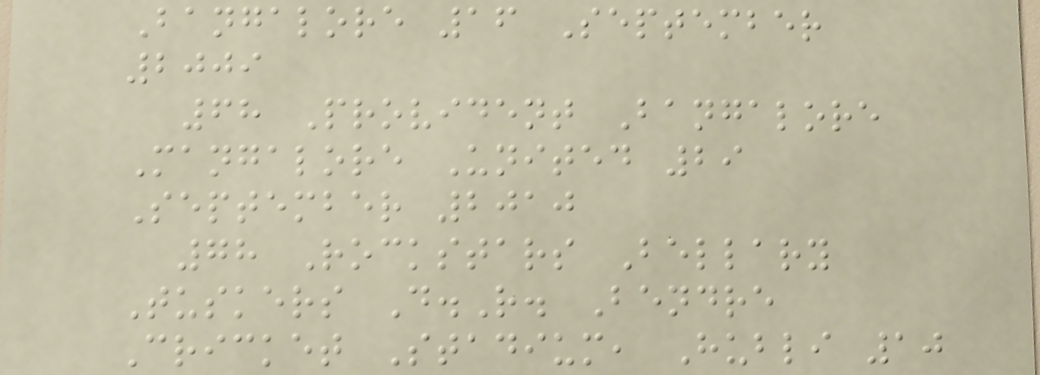Bangalore 16 September
2009
68 Provident Bangalore
Mangalore United 29
September 2010
78 Rockstars Bellary
Tuskers D.R. Bendre
Cricket Stadium, Hubli 10
